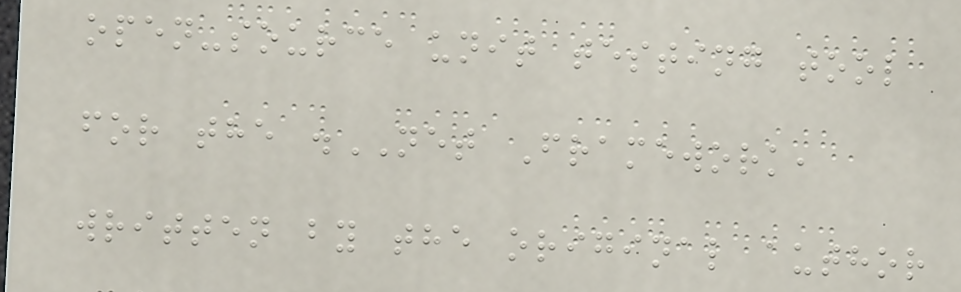open-source unit testing tool
for the .NET Framework,
written by the original author
